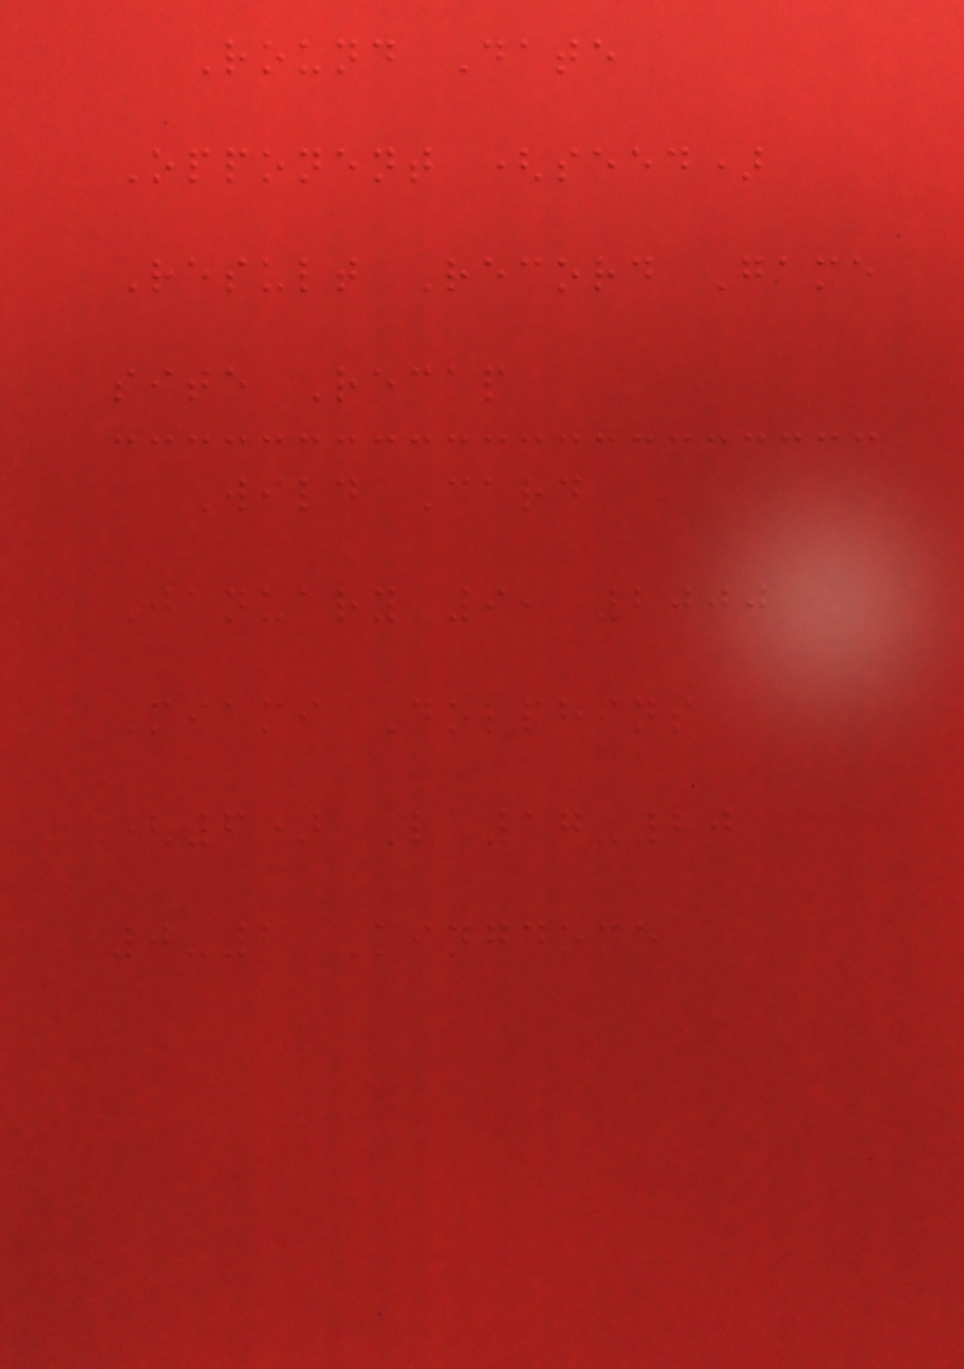Round Date
Opponent (seed)
Result Record Game
site Recap
Wild Card
January 9, 2000
Miami Dolphins
(6) L 17-20
0-1 Kingdome
